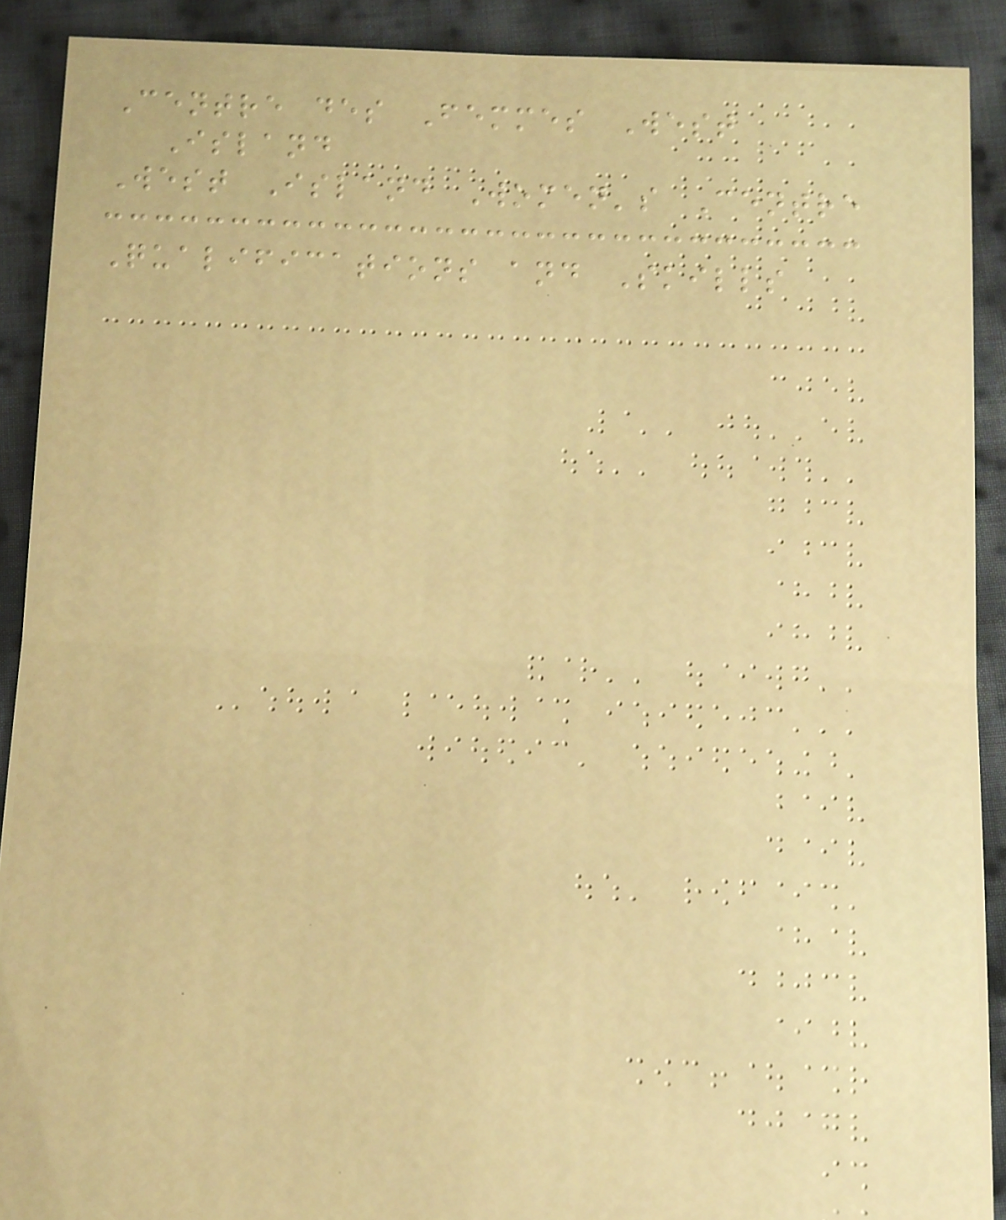Centre des Femmes West
Island
West Island Women's Centre
Qualifications and Skills
